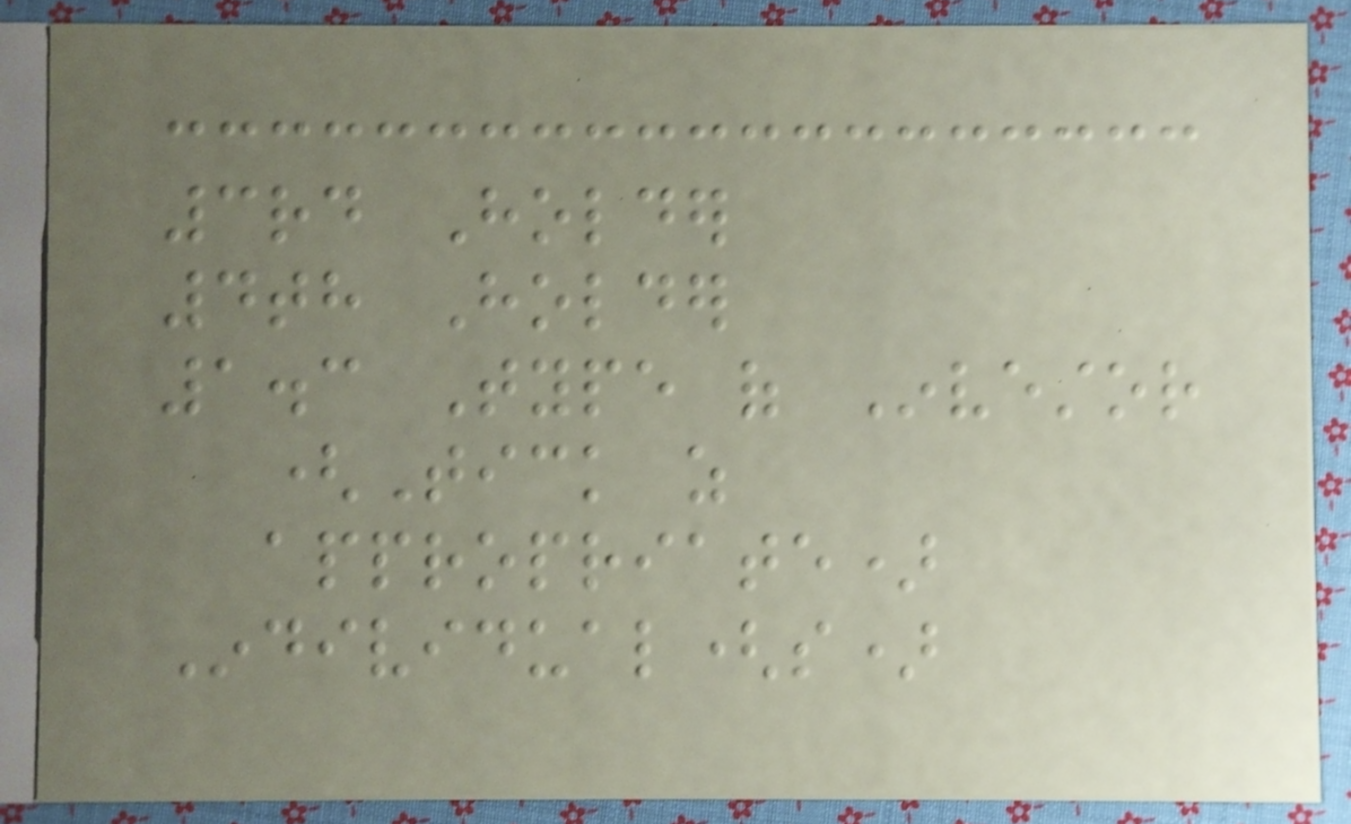3rd Holder
4th Holder
1.3 Type of Investor
(Tick as
appropriate)
Individual(s)
